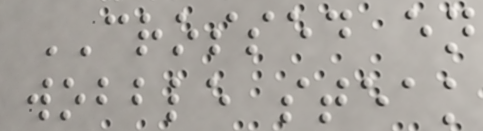CROSSED en
wobble steak
